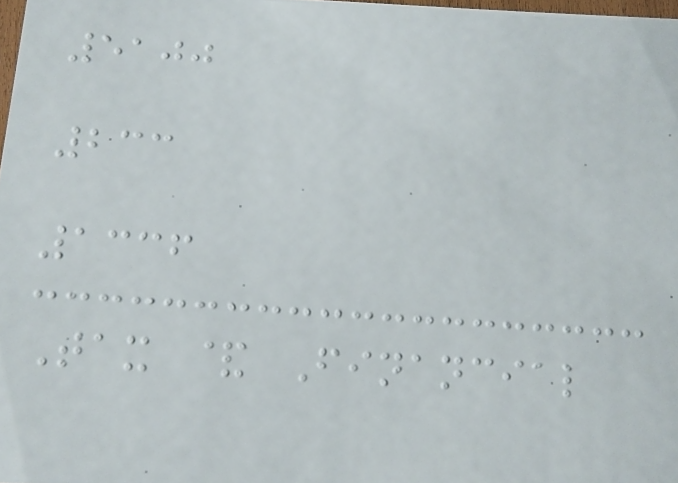5100
233
1336
Tax & Financial
